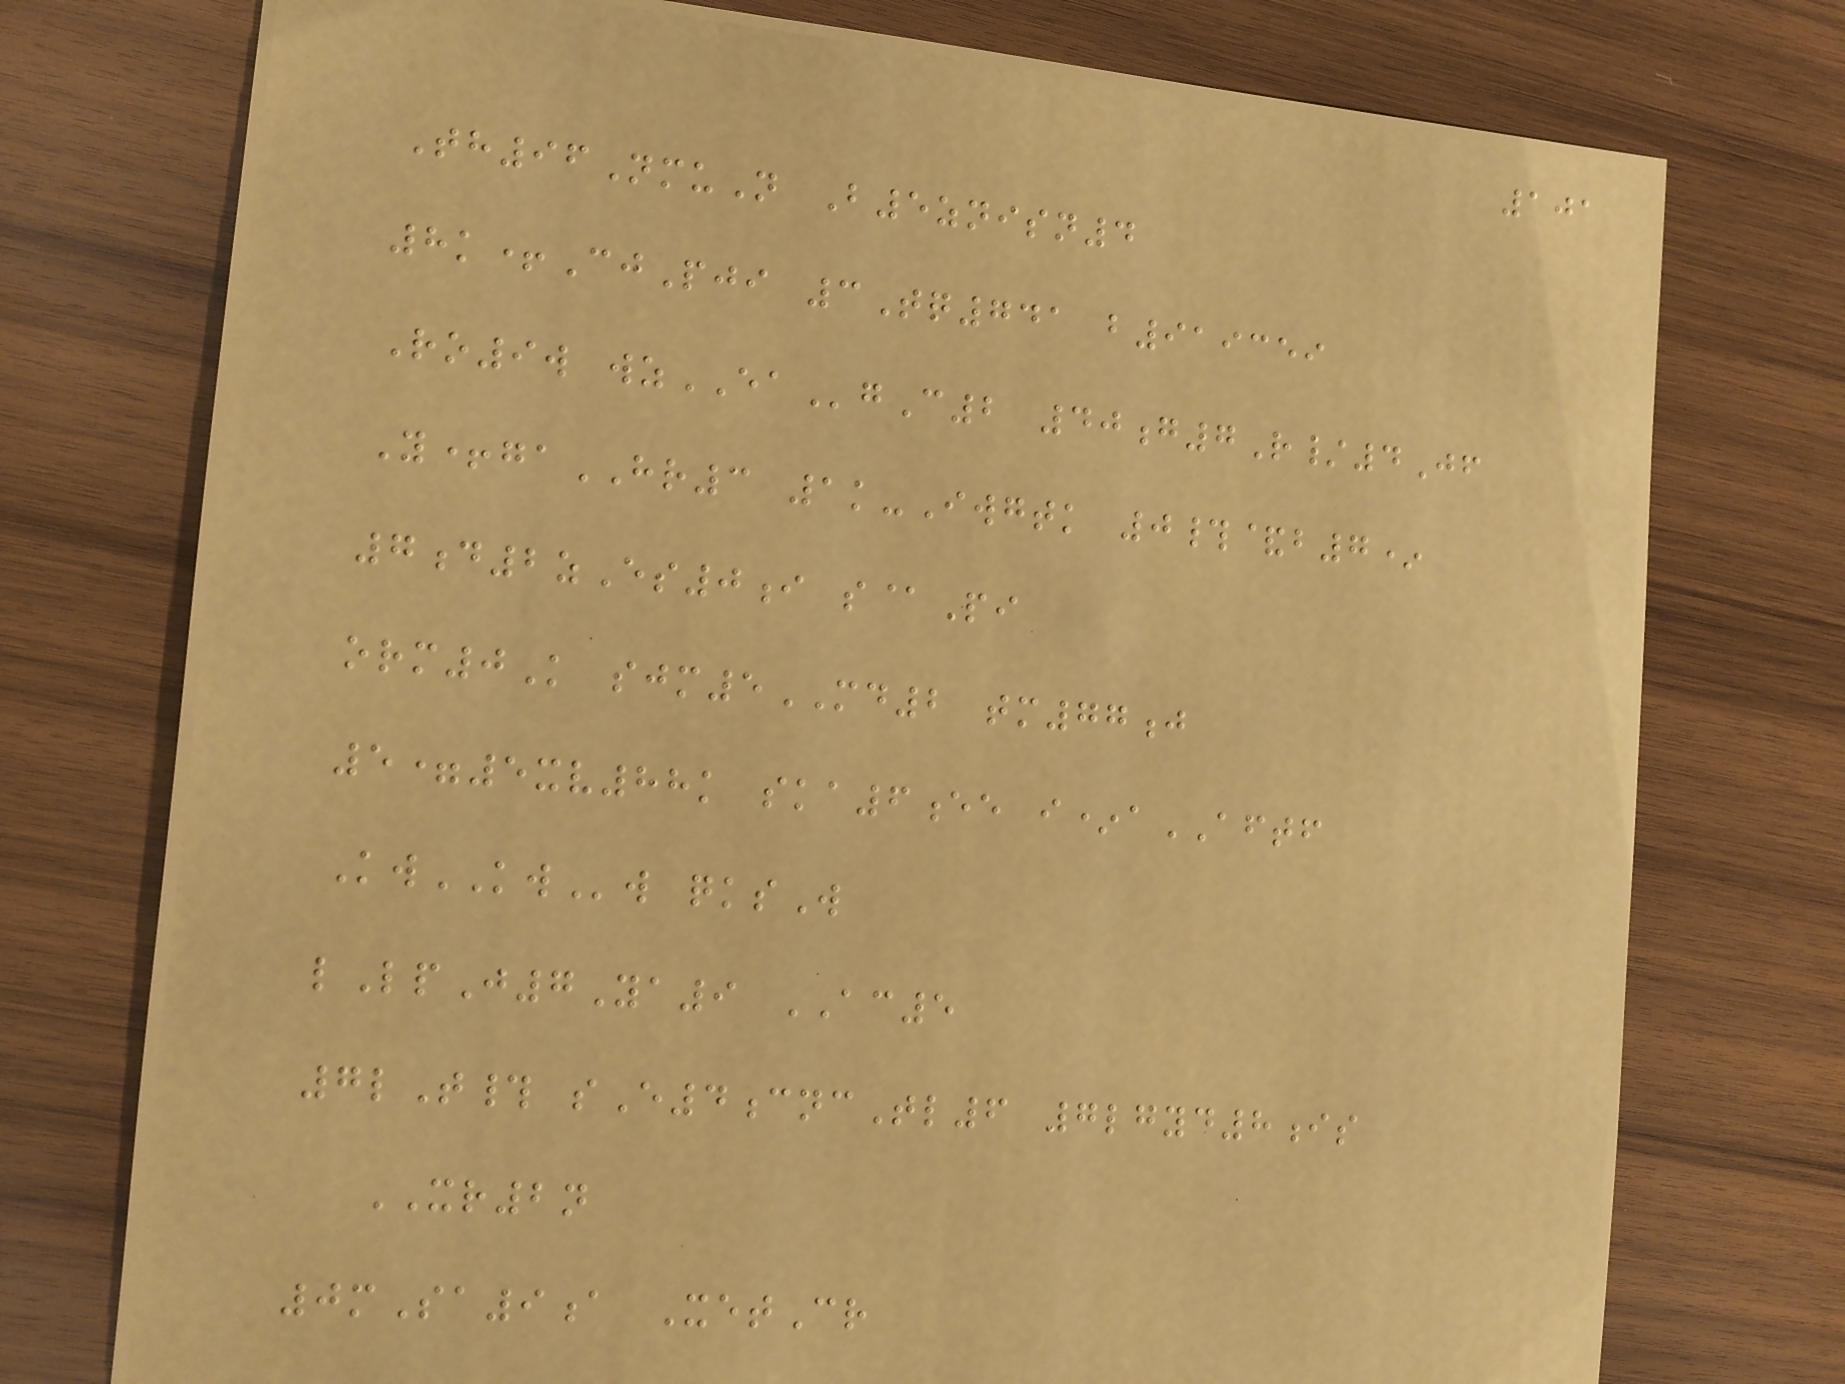101
Th96NmuN B5znisn4
8k+CjPji 3Tq741 b919359
Ro9w wzEAgC2 40g7R/4Jf
Y+gaHR3 1k-Iwgtk 0#&b7*
7d2zEs0i s@Pi
orm0K sjm5MD2 tm77j
5=5xv88k ska6ee i*aAFTF
KwKWw qksW
lLpJ7Ya9 AC5
7lT# sE4cncTl6 7lgyd8is
XR2n
0mSa9a XetCr
